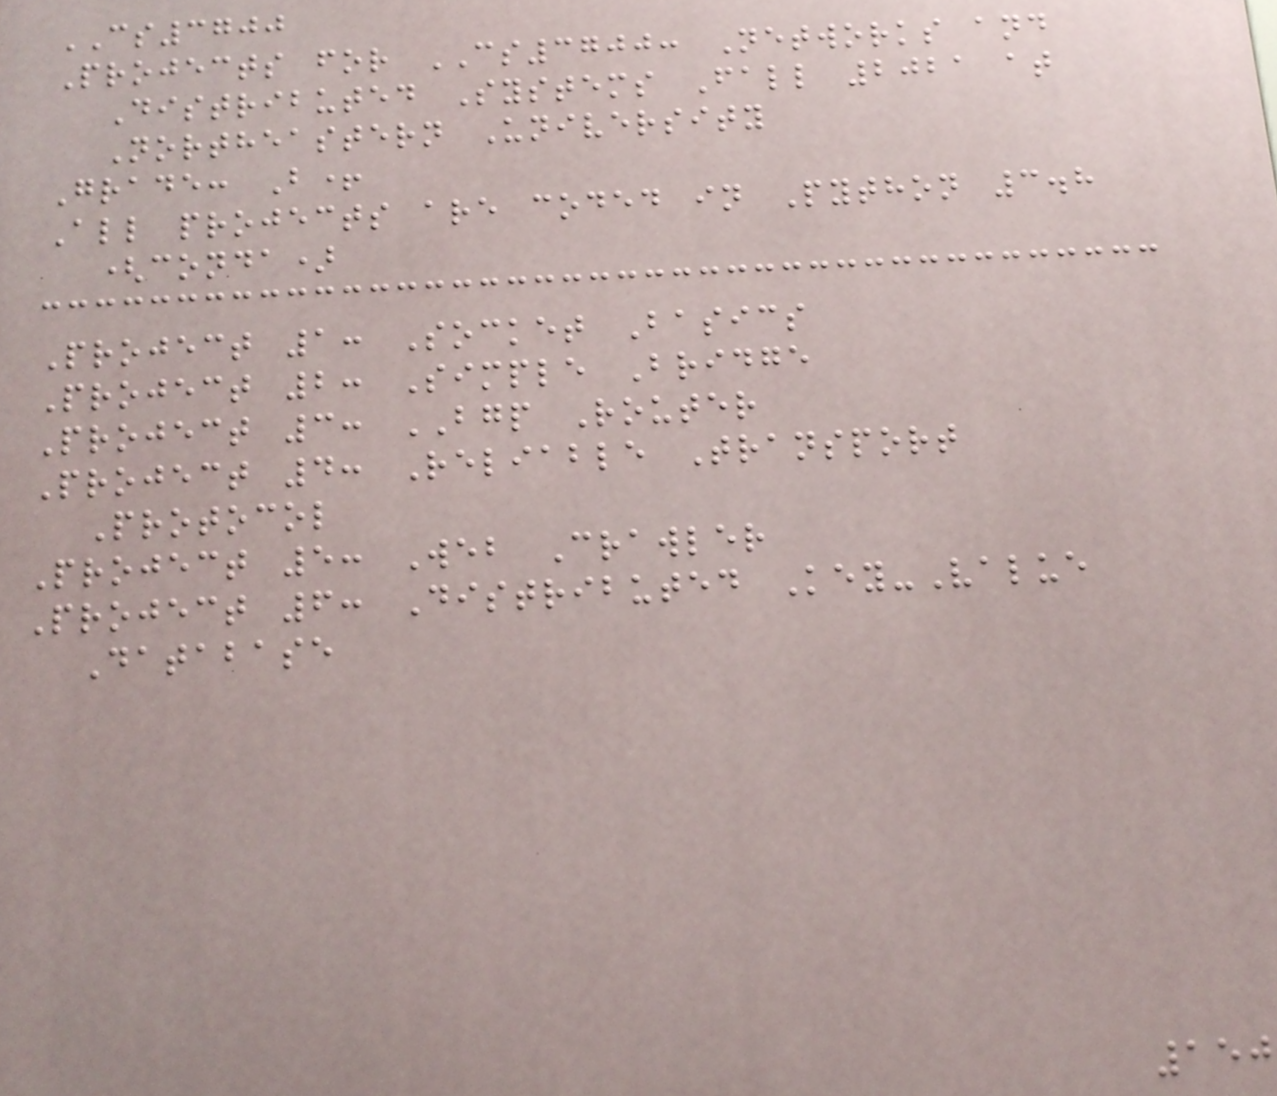CS3700
Projects for CS3700: Networks and
Distributed Systems Fall 2021 at
Northeastern University
Grade: B+
All projects are coded in Python 3.8
(conda)
Project 1: Socket Basics
Project 2: Simple Bridge
Project 3: BGP Router
Project 4: Reliable Transport
Protocol
Project 5: Web Crawler
Project 6: Distributed Key-Value
Database
150
